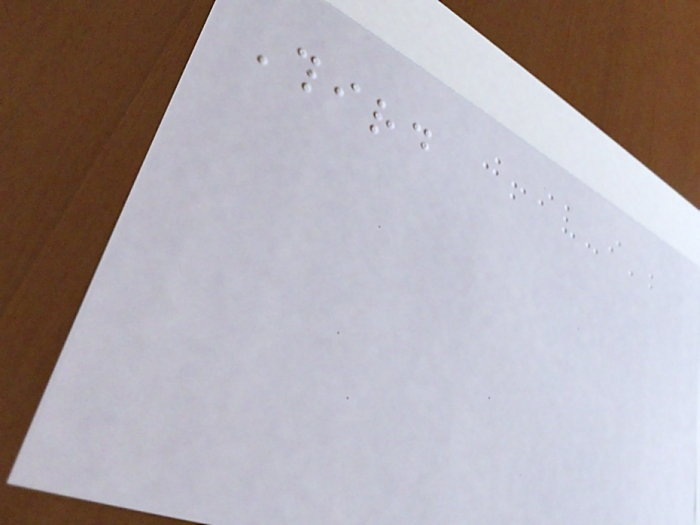Third
